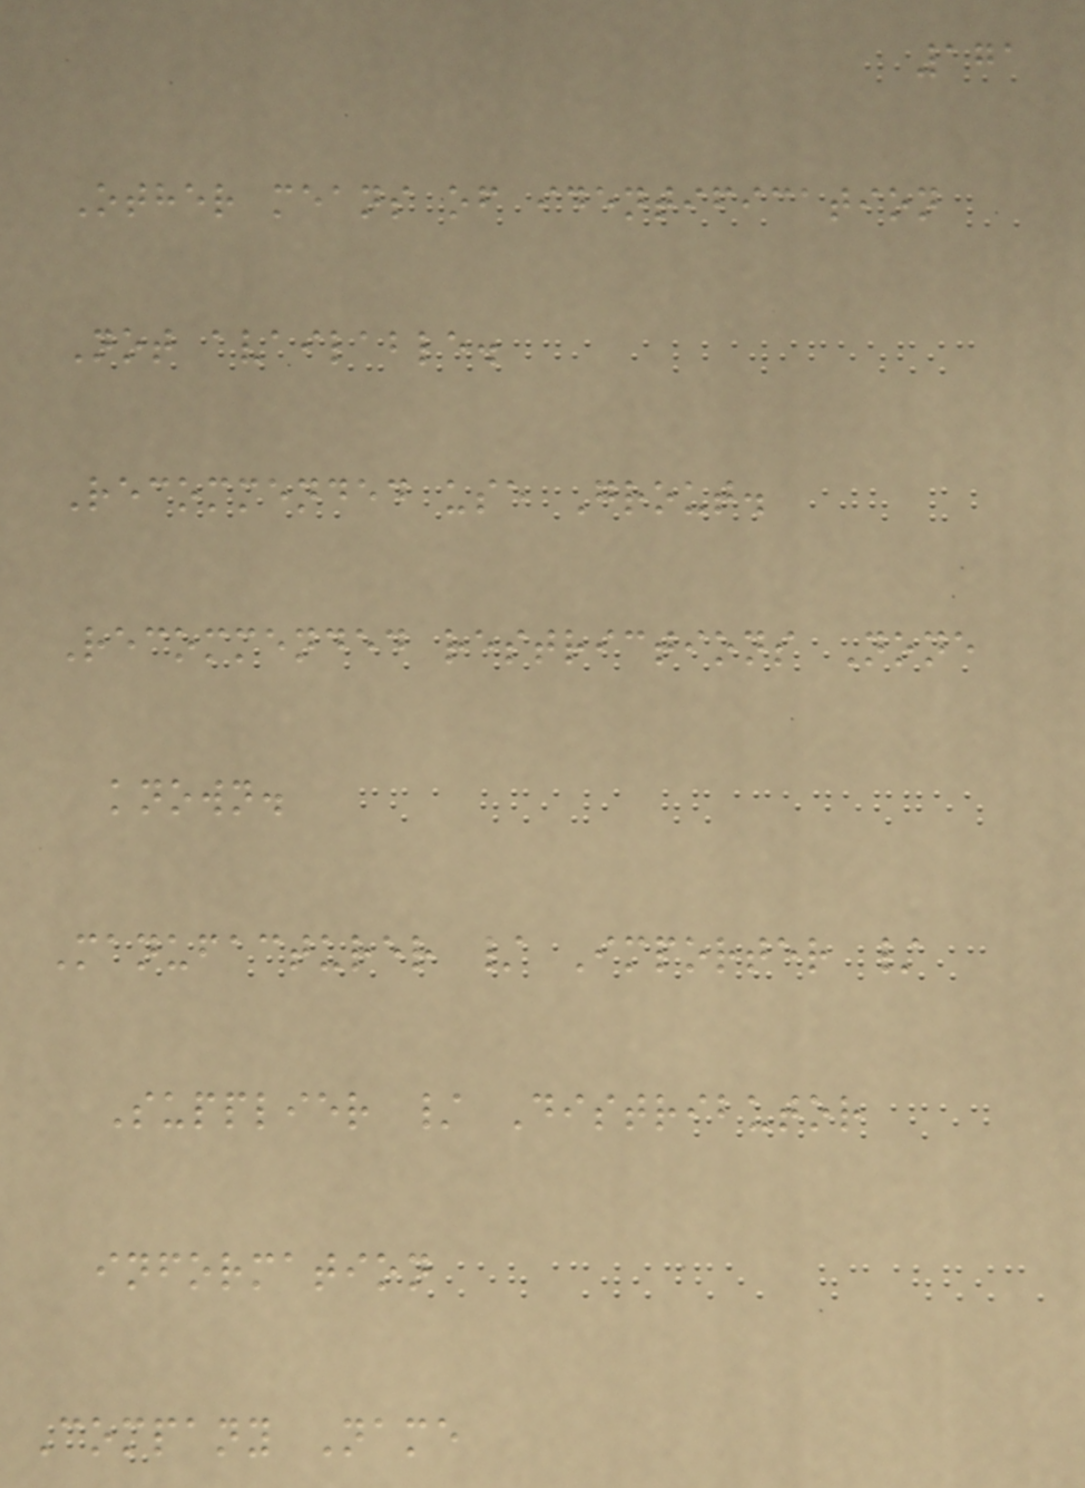171
Other means of identification
Not available.
Recommended use Grout.
Recommended restrictions None
known.
Manufacturer / Importer /
Supplier / Distributor
information
Company Name
